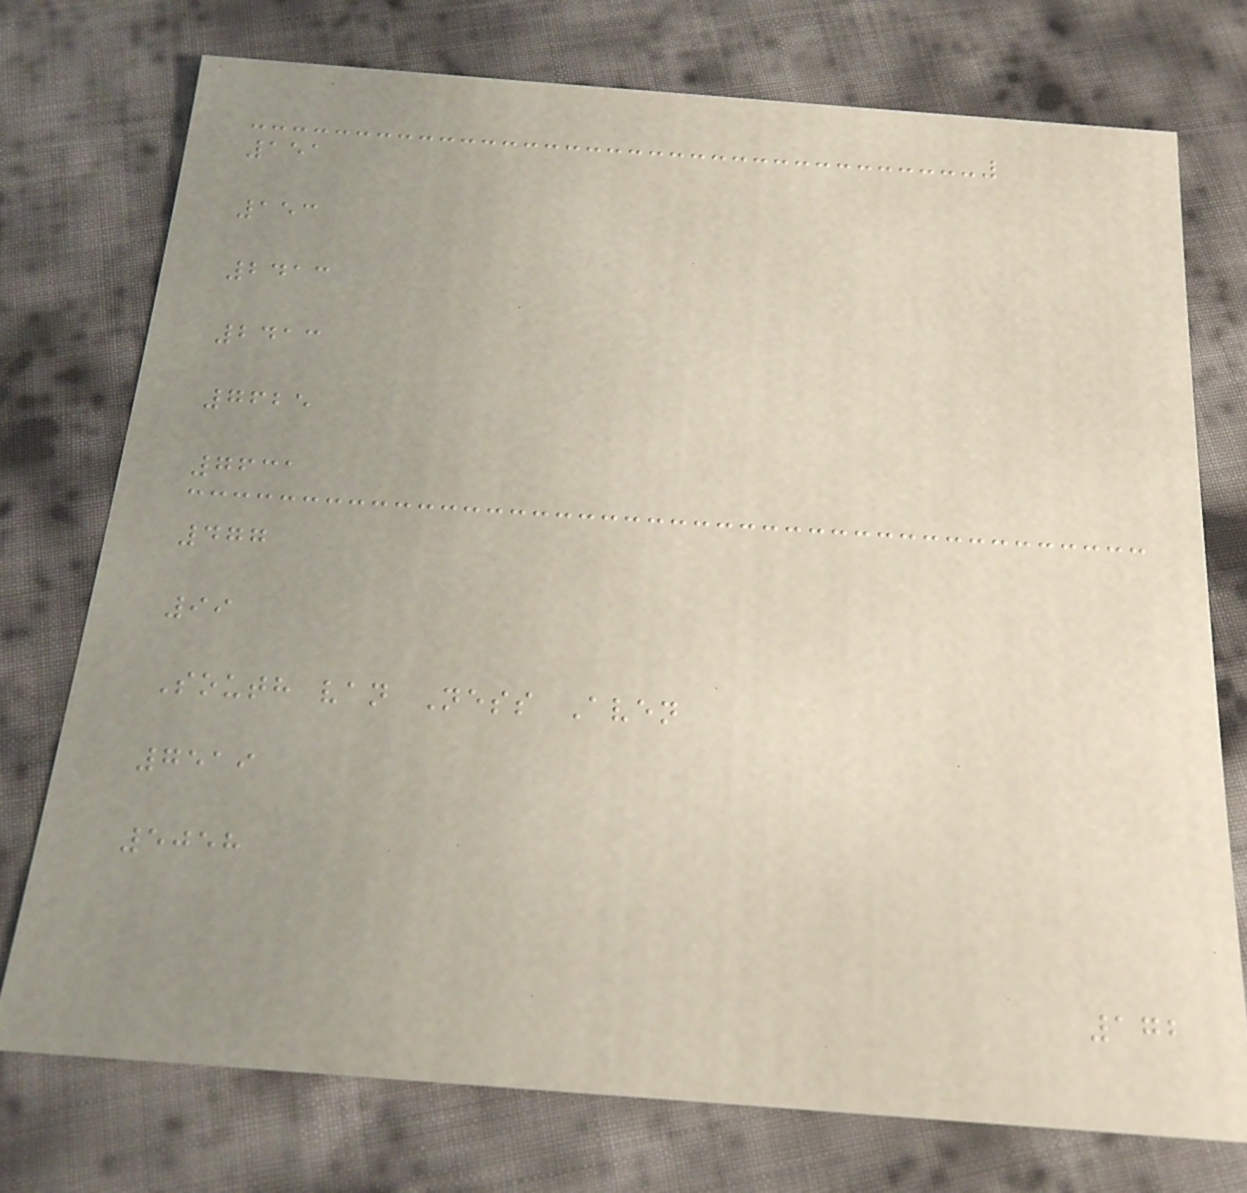151
153
2413
2413
7625
7631
477
99
South van Ness Aven
7519
5058
172
